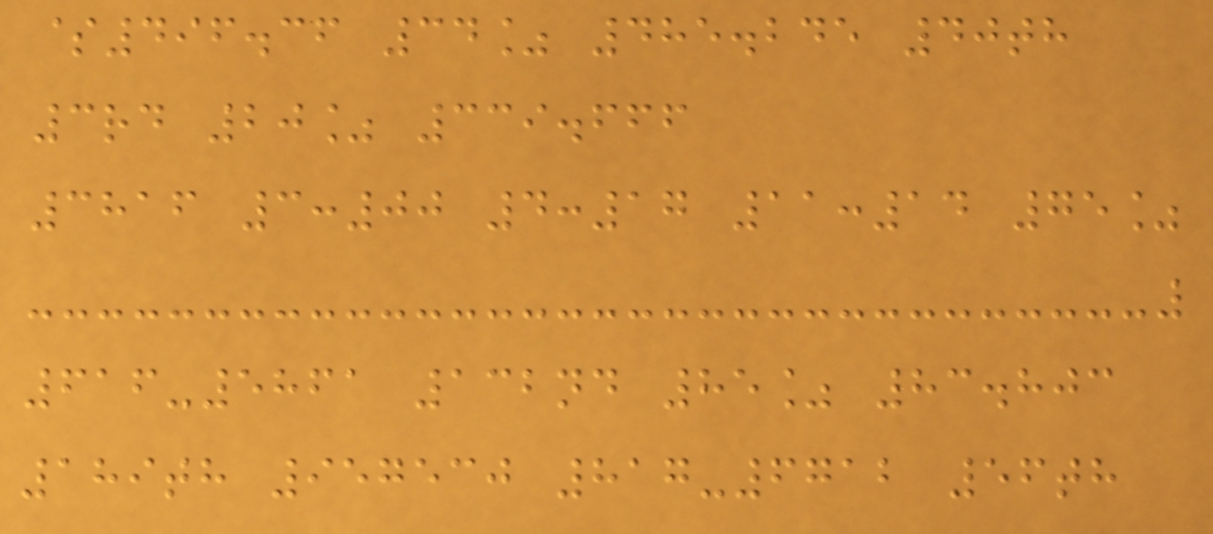$496.36 34% 485.245 40th
3rd 20% 339.666
3816 3:00 4:17 11:14 75%
616-5861 132nd 85% 83.803
189th 957530 817-6712 56th
